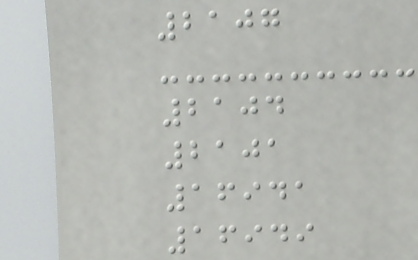2107
2104
2101
16941
16949
